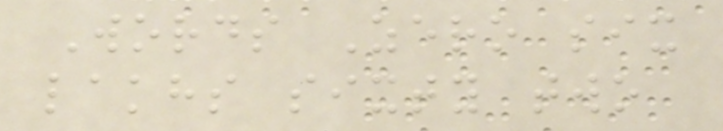Words Zero six
lakhs sixty two
